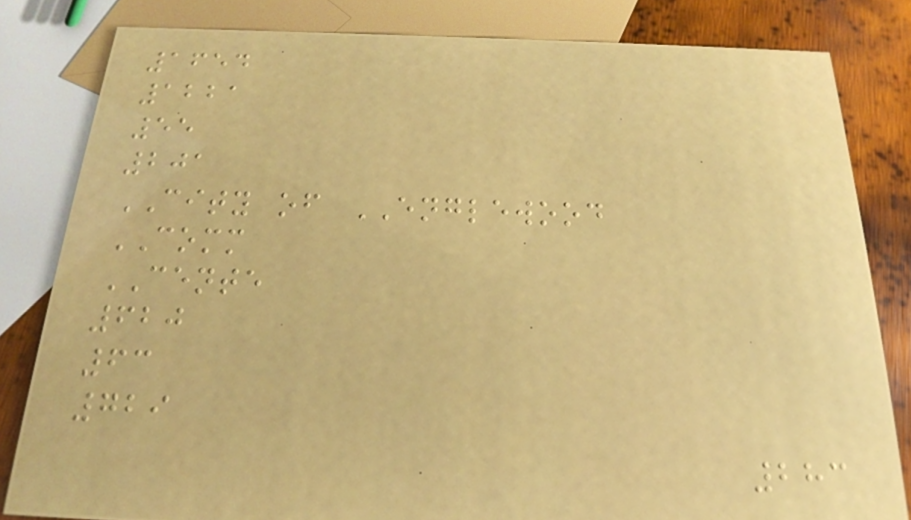1654
1221
55
201
CITY of ENGLEWOOD
COMM
CENTE
620
63
729
283
